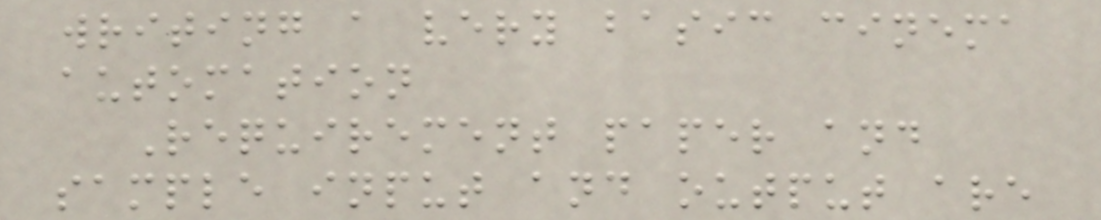writing a very basic cinema
automation
Requirement paper and
sample input and output are
